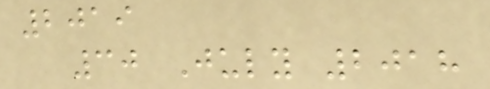2019
30 July 2018
